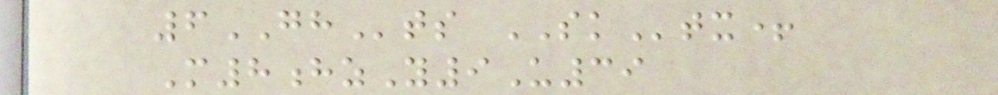6GHts SKtx+
M8hzY9U39
